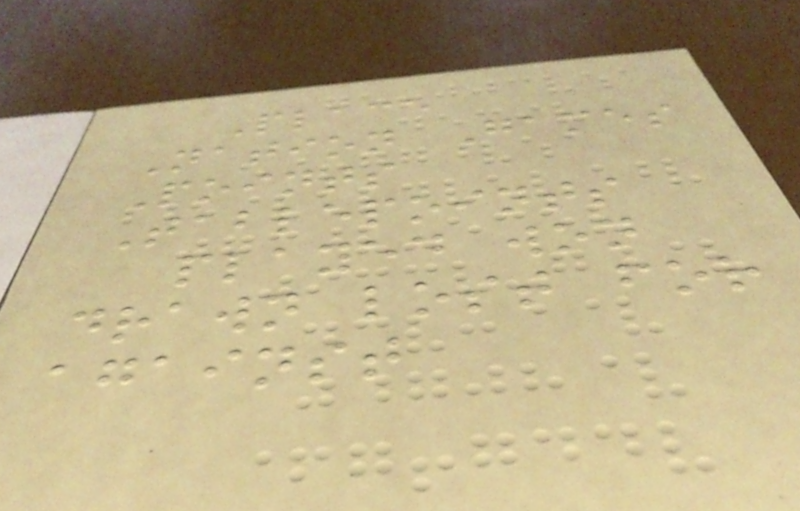Place
Nation Games
Points
Tablepoints
played won
drawn lost for
against
